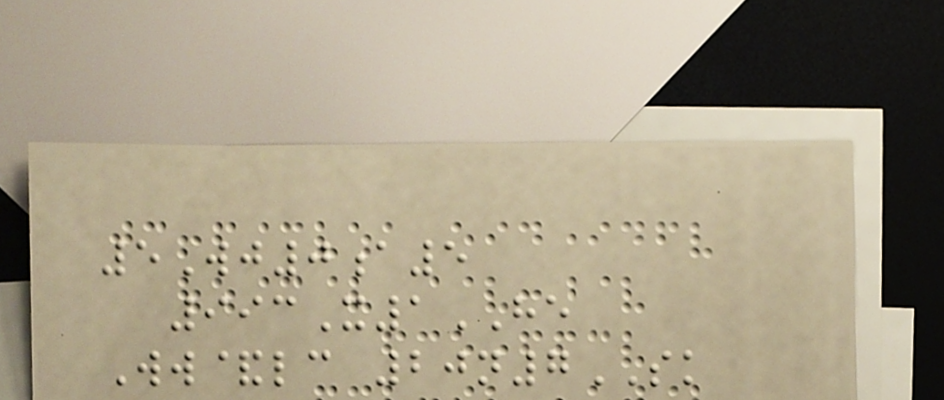5Wj0a5
993X1HE
Ww&lc 20n7SK
